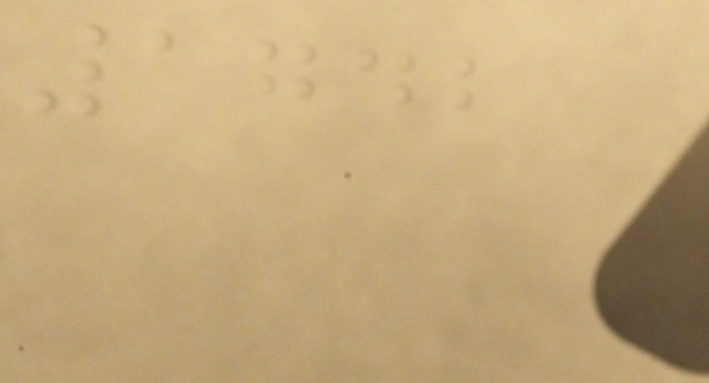1742
